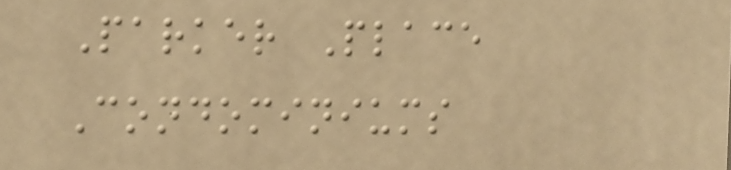Parker Place
Condominiums
